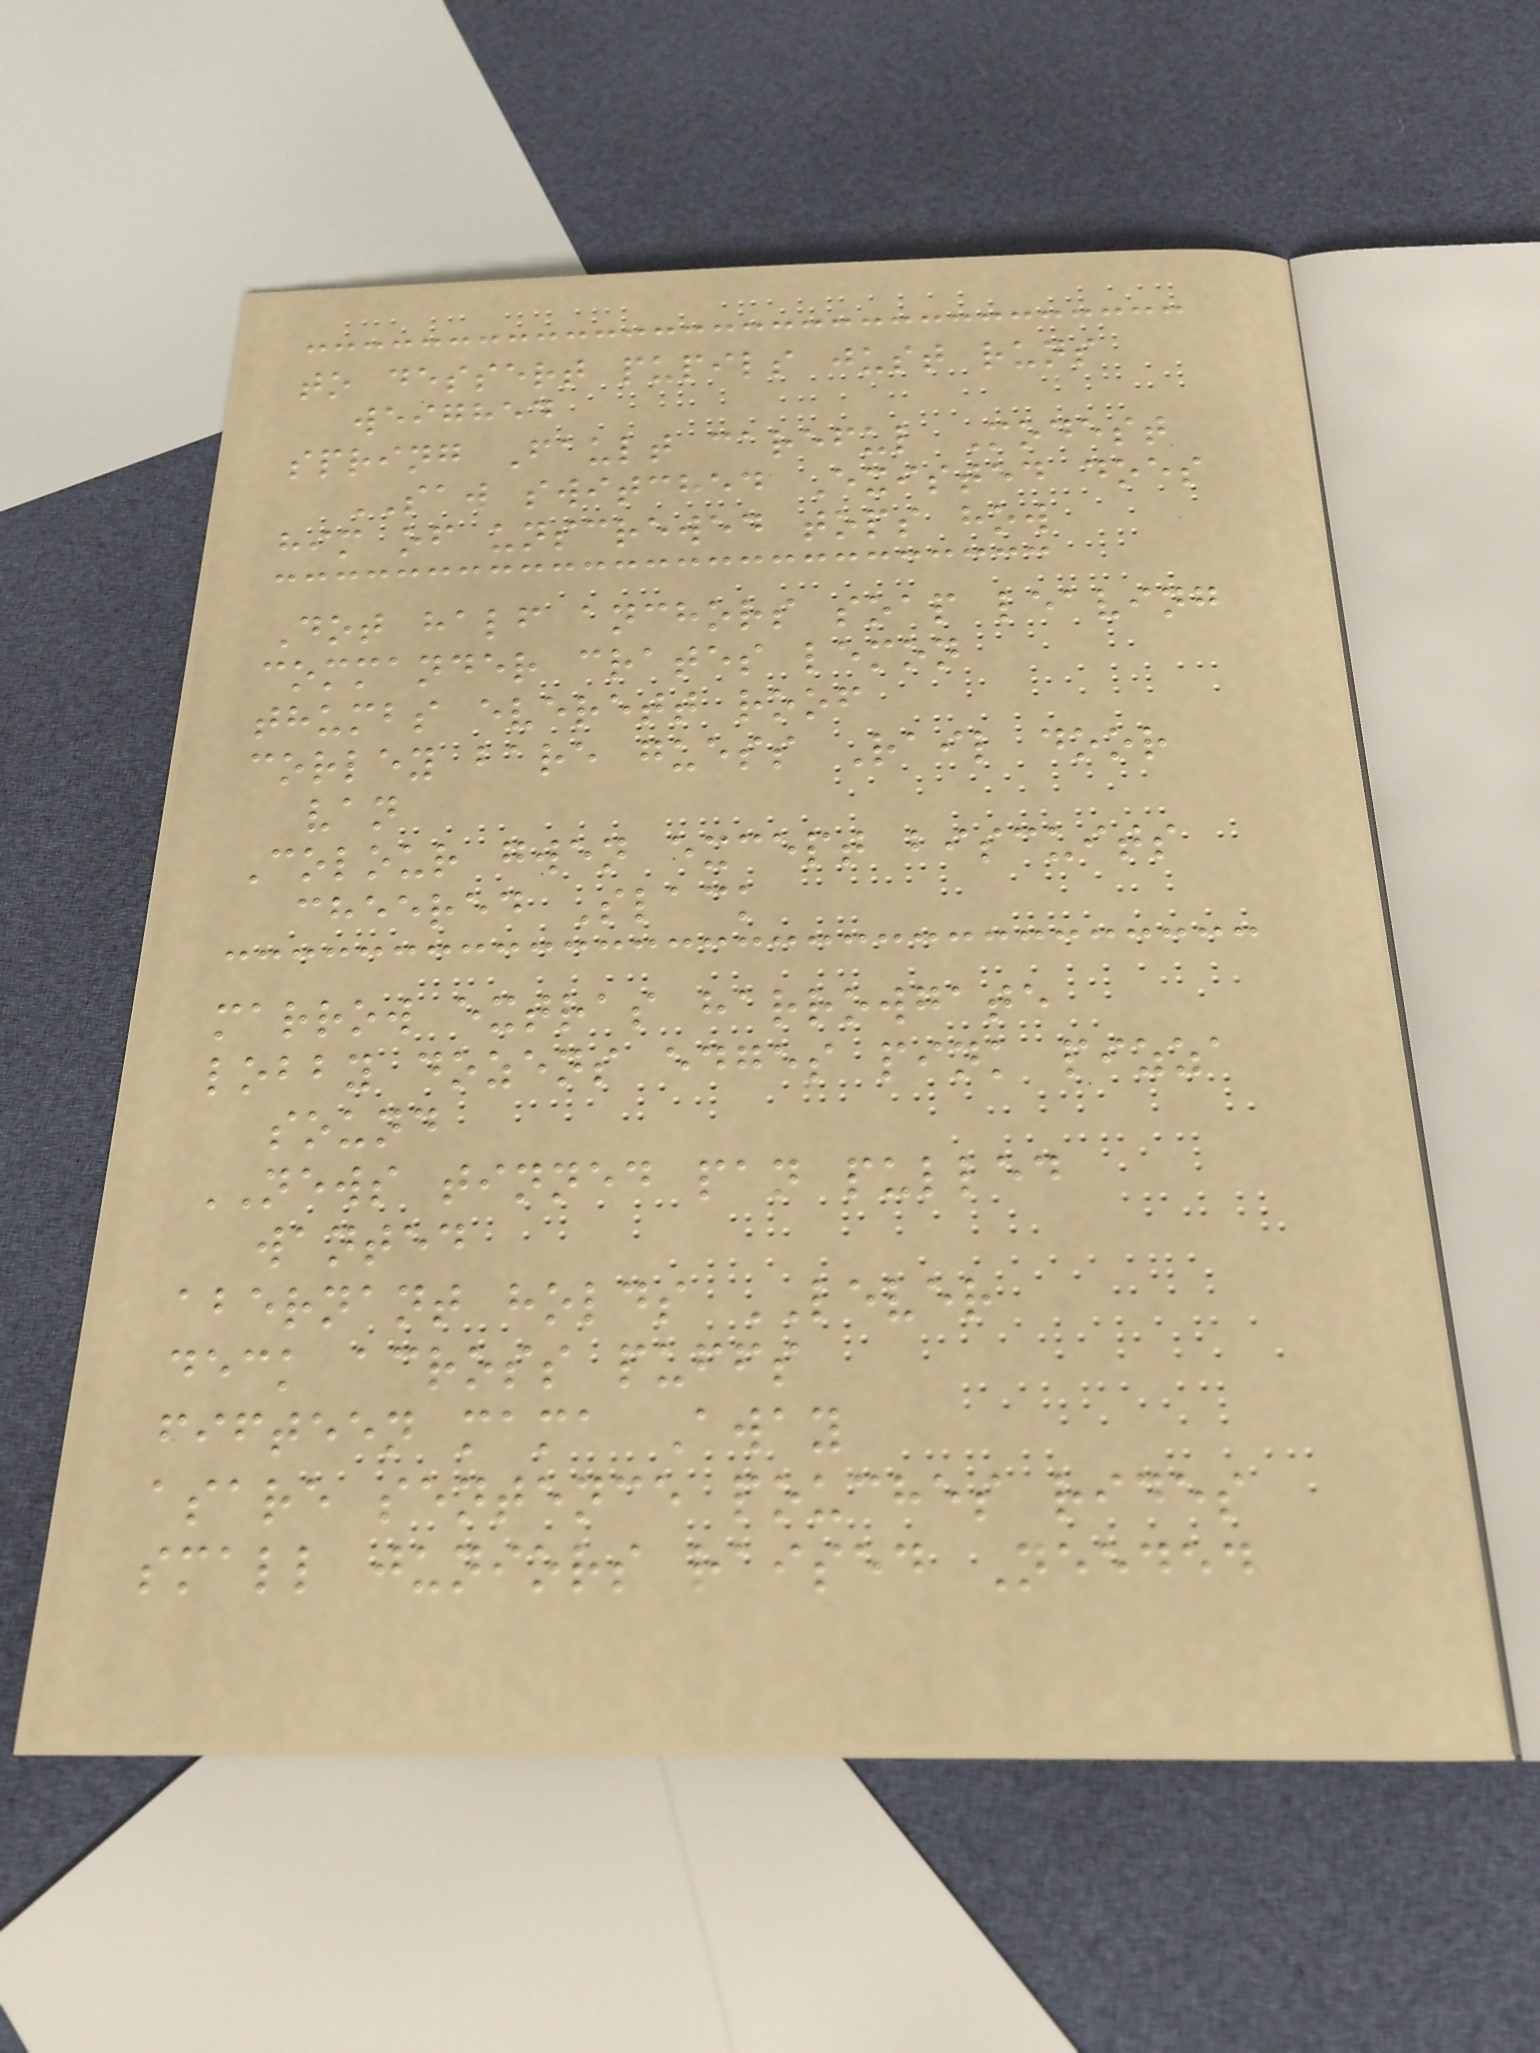to dessert pupils just runs
weighed
spring Fault careful Modest
SAW switched Existed does
him of unscrewed tops how
Dot half anchors soap leaving
commander crates lemon
thumbs everett roof
corley bare guess Rail door
van
Colour gwen except biscuits
cheered Slack
marrow extras harrowgate
lobby dozens edges pink pizza
sound
NEWS tinned pan pulled
wanted
abernant holds LEVER
deck across puffs
fifteen mama Away
asare sentence pouches rides
small juniors raised Needed
